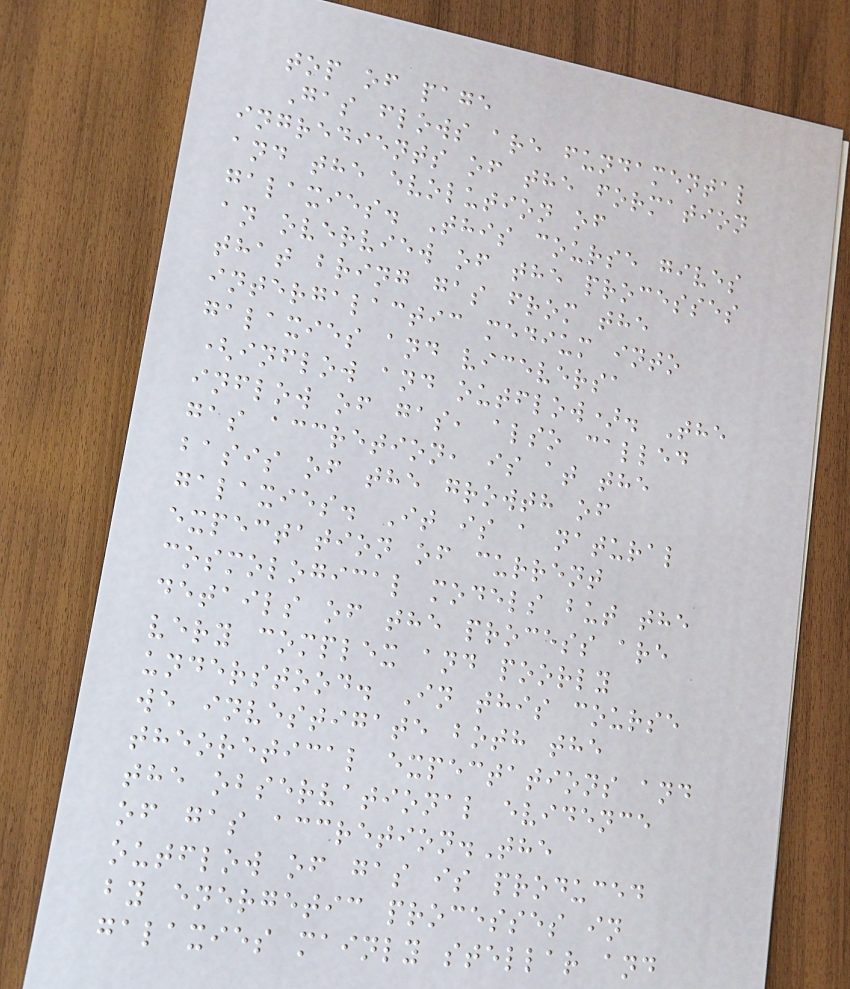top of page
Gas flows are fundamental
ingredients of the formation
and the evolution of
galaxies. This course gives
an overview of the processes
that bring gas from the
intergalactic medium into
galaxies and viceversa
(inflow and outflow). The
inflow of gas, also called
gas accretion, is at the
basis of the growth of
galaxies. It is a natural
expectation of current
cosmological models but the
details of the process are
very complex and poorly
understood. In this course
we investigate both the
theoretical expectations and
the observational evidence
of gas accretion.The
outflow of gas is produced
by energetic processes in
galaxies mainly stellar and
